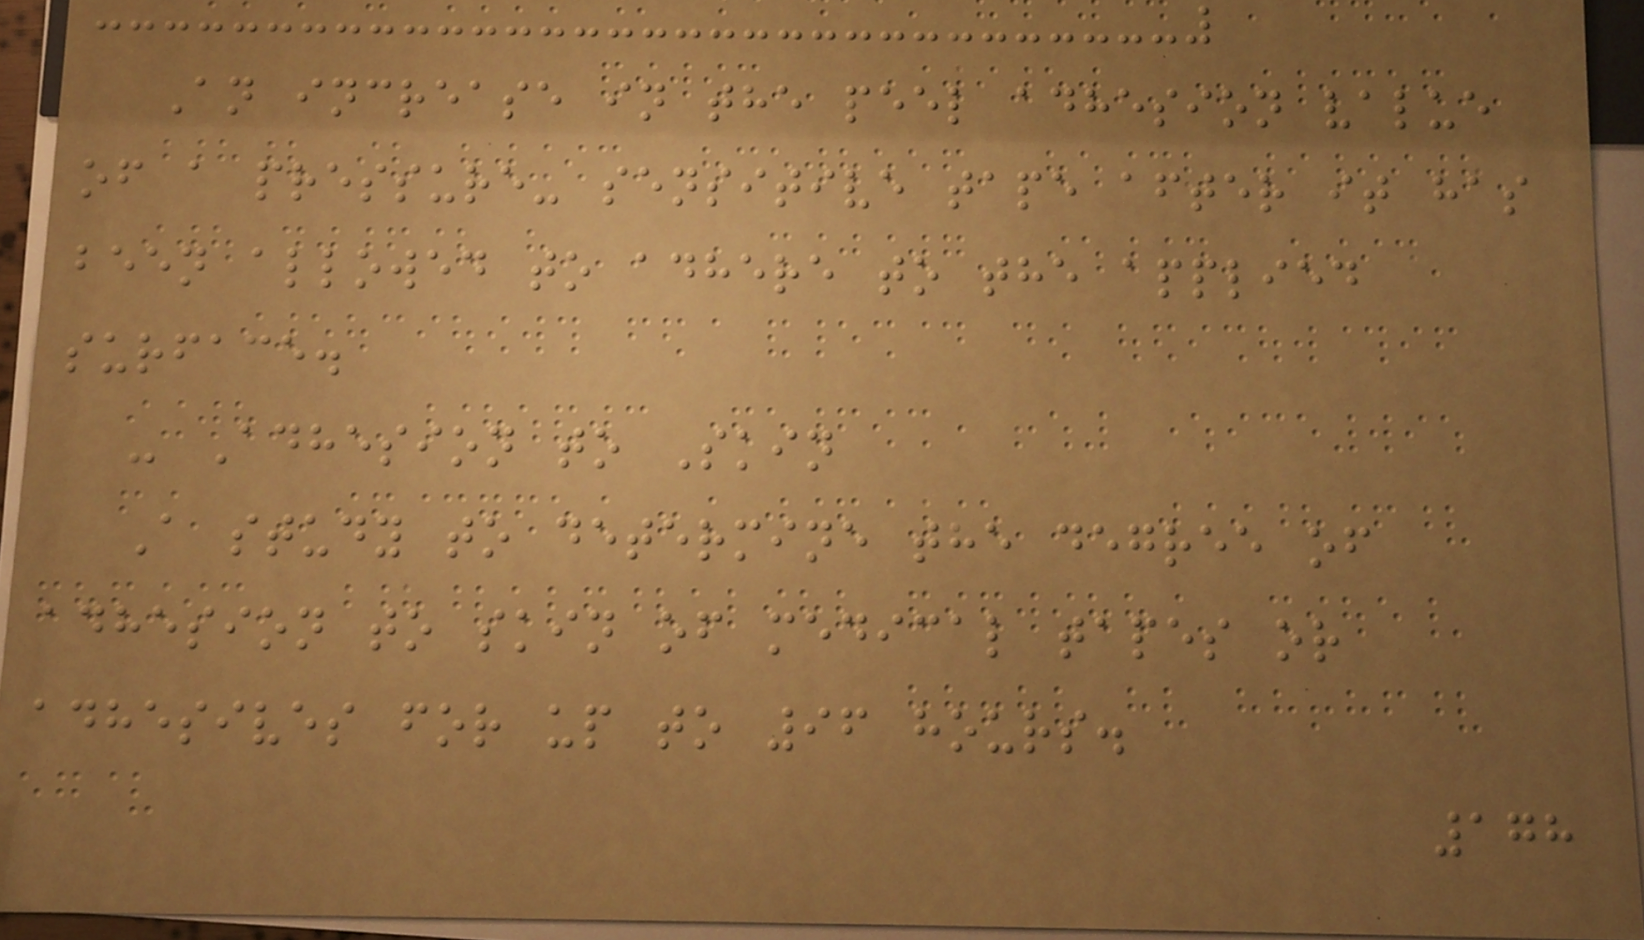An increase in the peel adhesion value
of a pressure- sensitive tape after it has
been allowed to adhere to the applied
surface.
- Adhesion to Skin
A study to determine the degree of
adhesion to skin of medical tapes or
adhesives for up to 96 hours.
178
